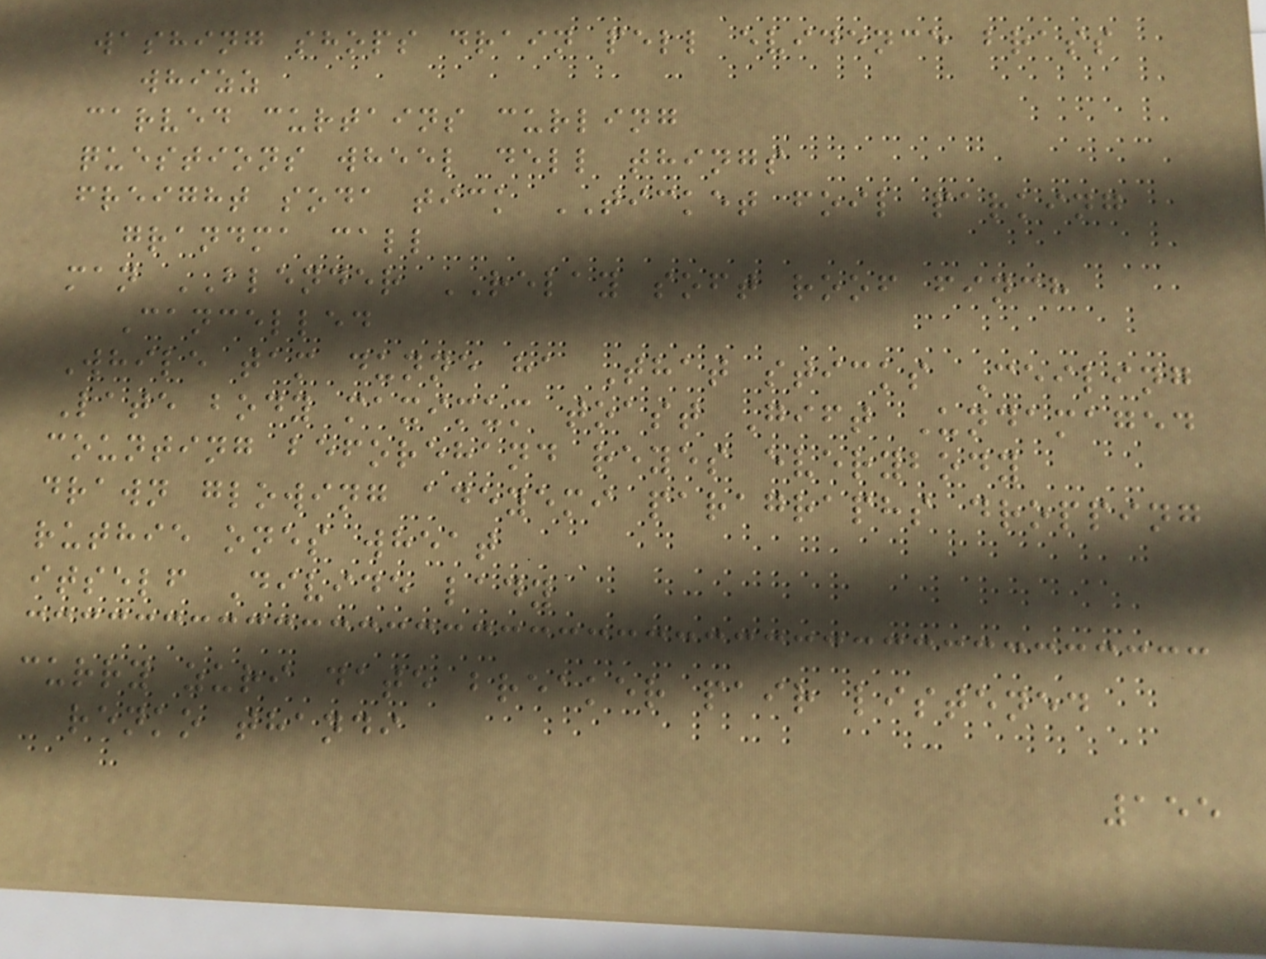washing shops drain pell evidence brass
whizz
carved curtains curling
questions wheel dell things
freight soda tick TICKET foil parking
grandma call
man BLENDER RELAY soft roof finch
Cancelled
While tam dunne ha That sticks Ceiling
Late body maximum toast Gift Undamaged
counting beforehand reyes everybody
drawn glowing adeyemi paragraphs dropping
ruthie ones wheat
itself Divide lady
curry zuri date breaker pair listened
renko thandi
155
